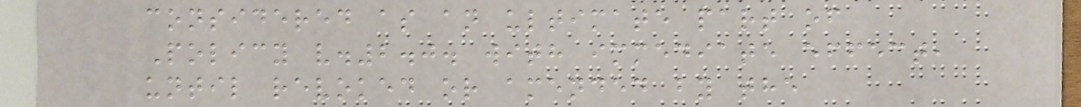considered as an ultimate part of
Policy v.2.0. with immediate effect,
until revoked or amended by the
